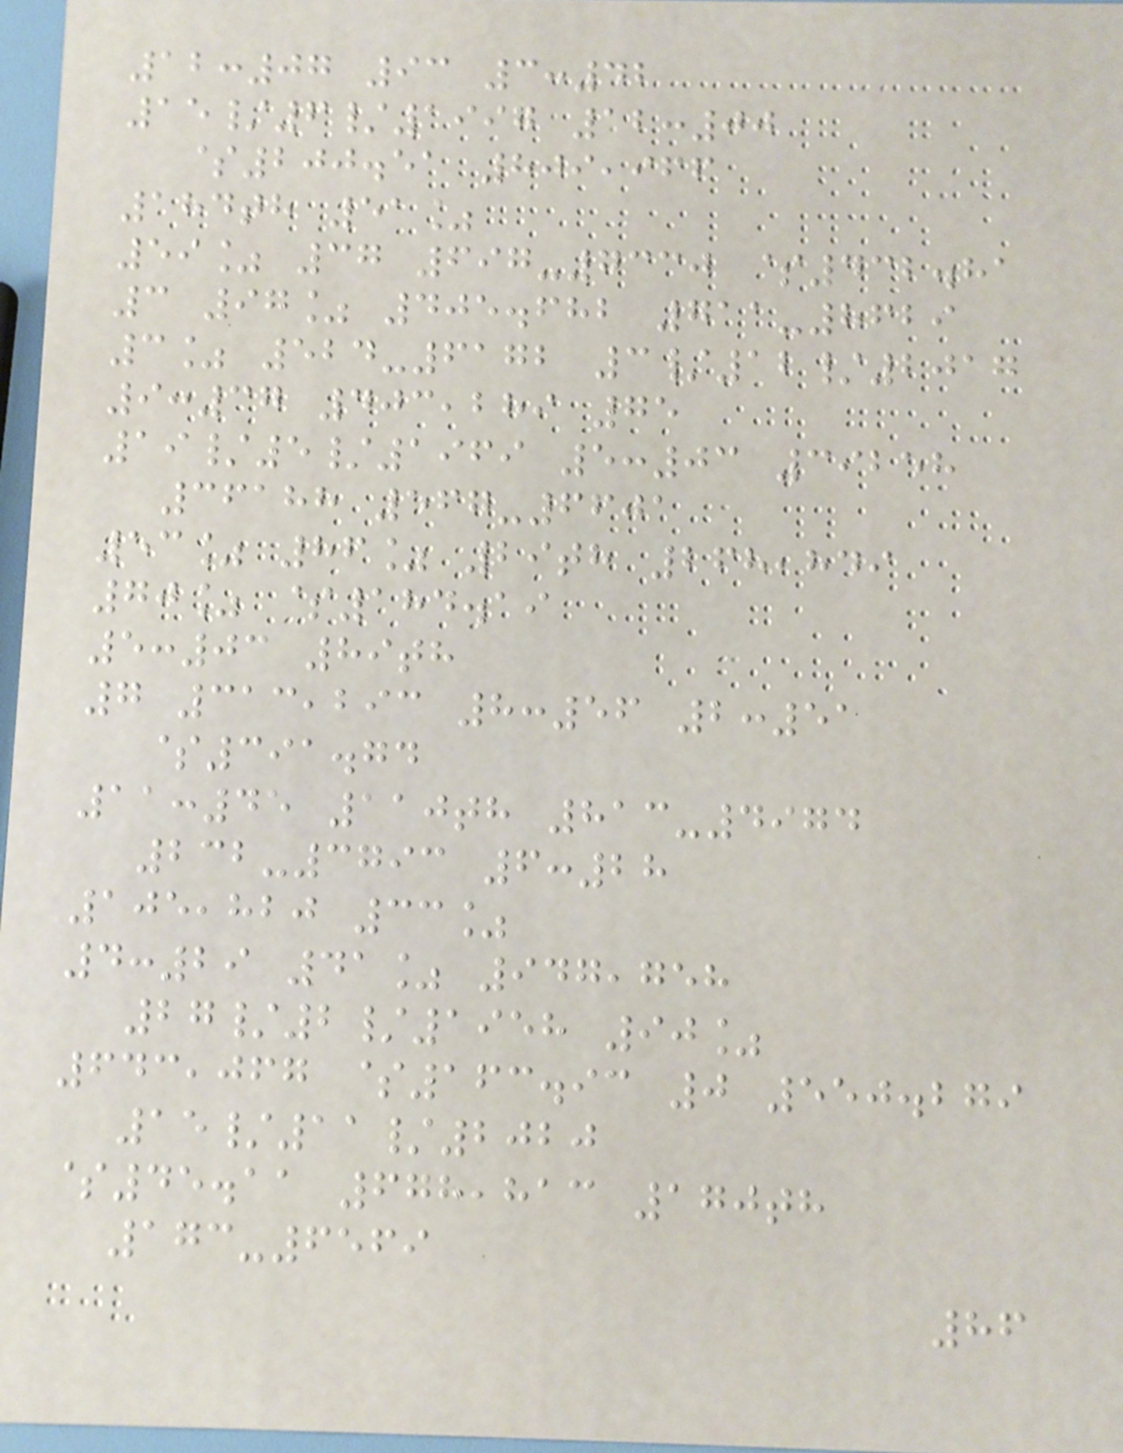12:07 93 3:42
15/6/1997 12:00
$200.51 809,966
184th 51%
59% 37 697-7330 $432.81
3 97% 405.682 711-8629
3% 524-6172 3/12/2017
9:37 403,289 75
19/5/1969 5:03 39258
36188 567-6601
53% 86% 29th 268,849
70% $184.19
5:03 89th
7 313,293 8:56 2:51
$391.74
11:45 110th 813-4974
232-3793 6:28
105,820 33%
4:29 41% 947,758
27/2/1958 90%
643,067 $163.93 0 550.279
15/11/2020
$45.11 678,813 170th
173-6569
86
